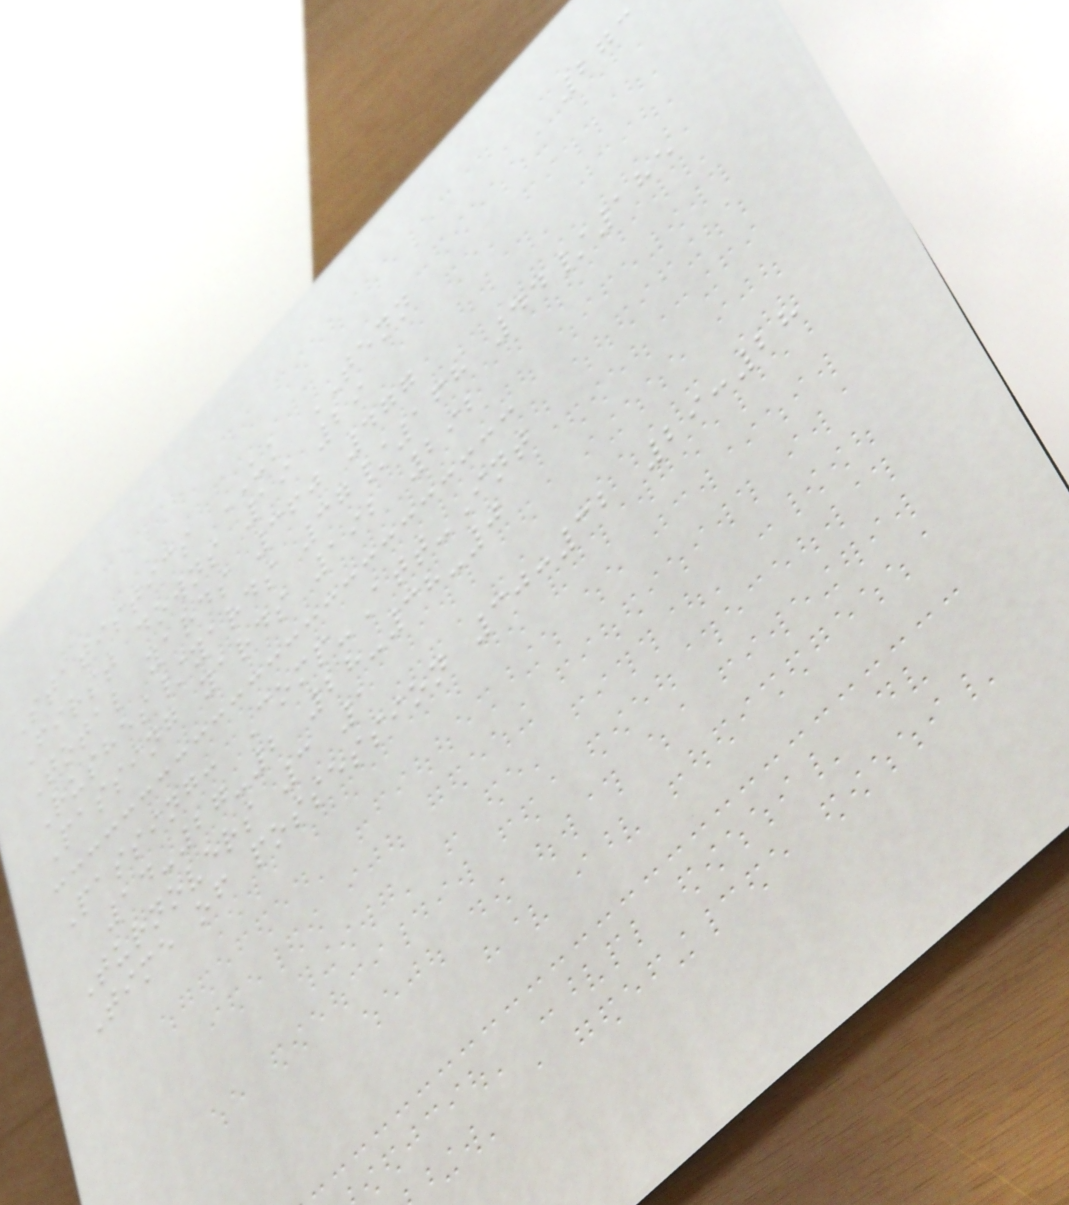273
Statistics UK TENN
First downs 19 29
Total yards 360 477
Rushes/yards 37/168 44/185
Passing yards 192 292
Passing: Comp-Att-Int
14-27-2 28-38-0
Turnovers 3 1
Time of possession 30:32 29:28
